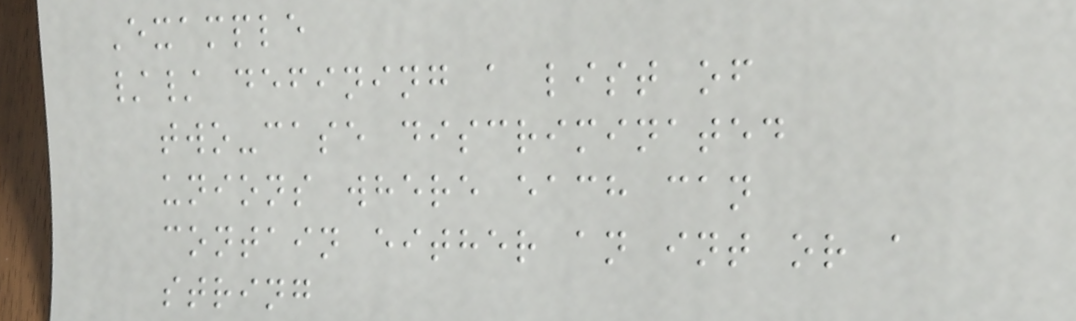Example
// defining a list of
two-case discriminated
unions where each can
contain either an int or a
string
